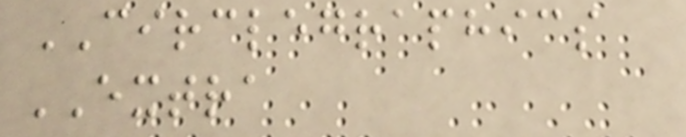CIRCLEGRAPHICS
EXTRA
